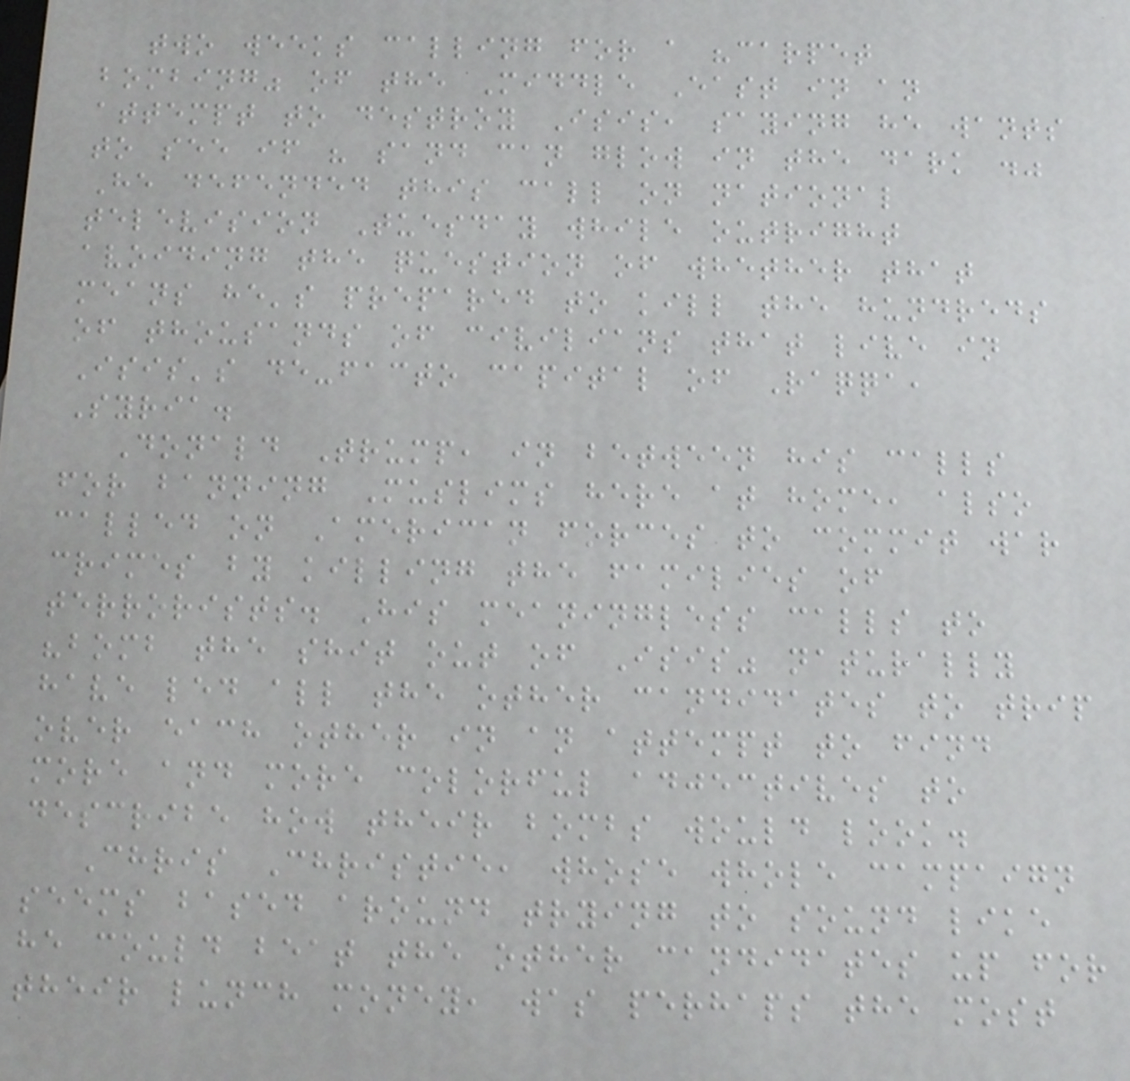two weeks calling for a "carpet
bombing" of the Middle East in an
attempt to destroy Isis, saying he wants
to see if " sand can glow in the dark ."
He defended this call on national
television Tuesday while outright
avoiding the question of whether that
means he's prepared to kill the hundreds
of thousands of civilians that live in
Isis's de-facto capital of Raqqa,
Syria.
Donald Trump, in between his calls
for banning Muslims here at home, also
called on American forces to commit war
crimes by killing the families of
terrorists. His meaningless calls to
"bomb the shit out of Isis" naturally
have led all the other candidates to trip
over each other in an attempt to find
more and more colorful adjectives to
describe how their bombs would look.
Chris Christie, whose whole campaign
seems based around trying to sound like
he could beat the other candidates up for
their lunch money, was perhaps the most
